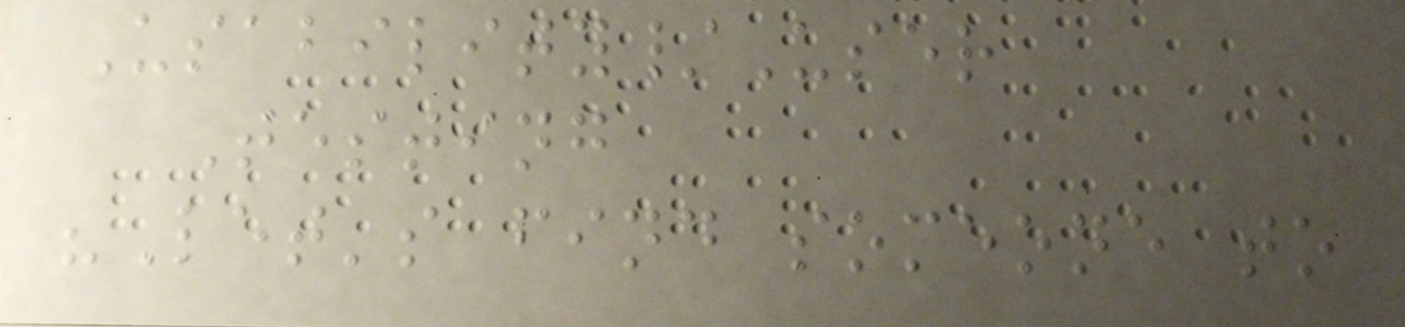Usability/User
Testing
"Let's find someone to
